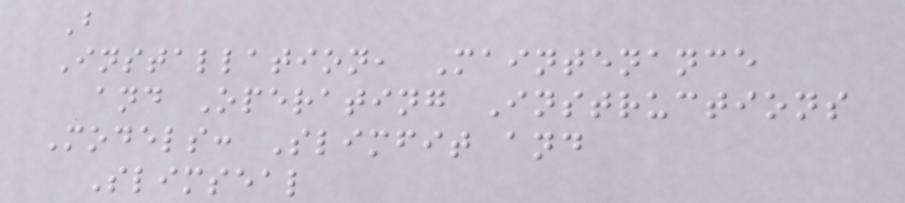B
Installation, Maintenance
and Operating Instructions
Models: Slimfit and
Slimseal
